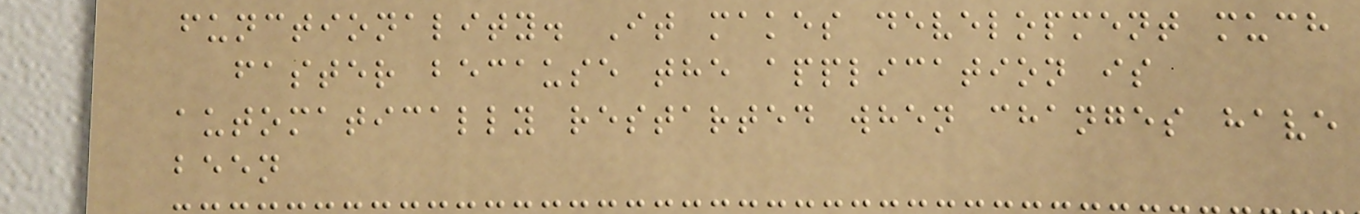functionality. It makes development much
faster because the application is
automatically restarted when changes have
been
